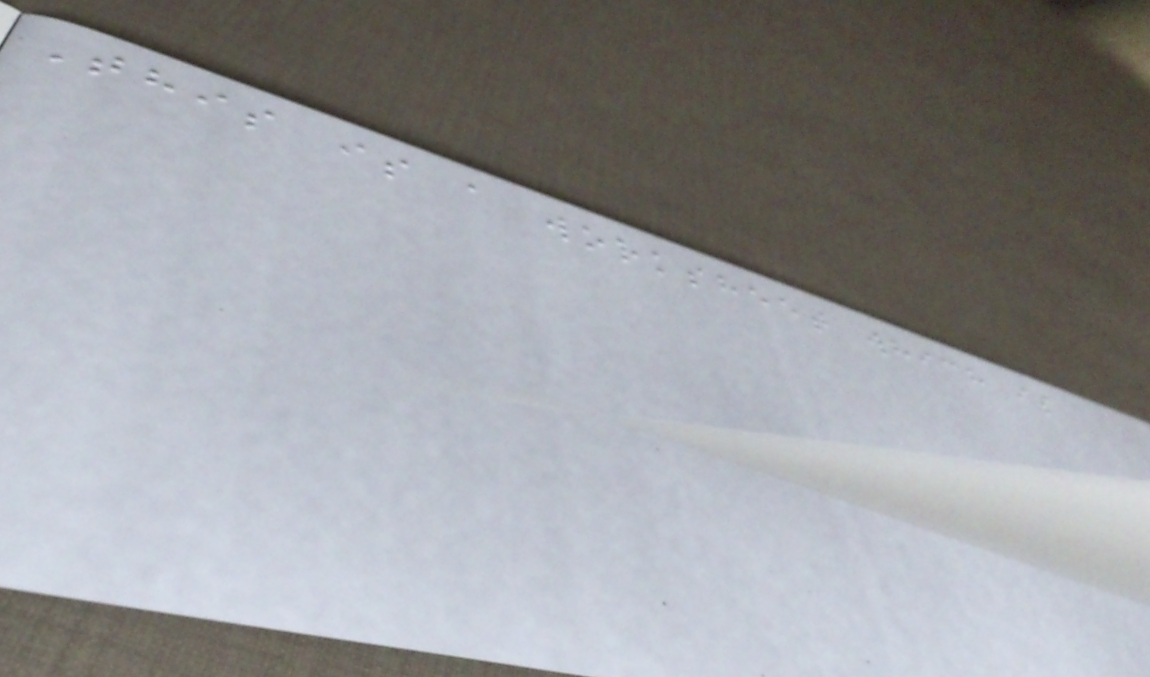This is a worksheet which is
